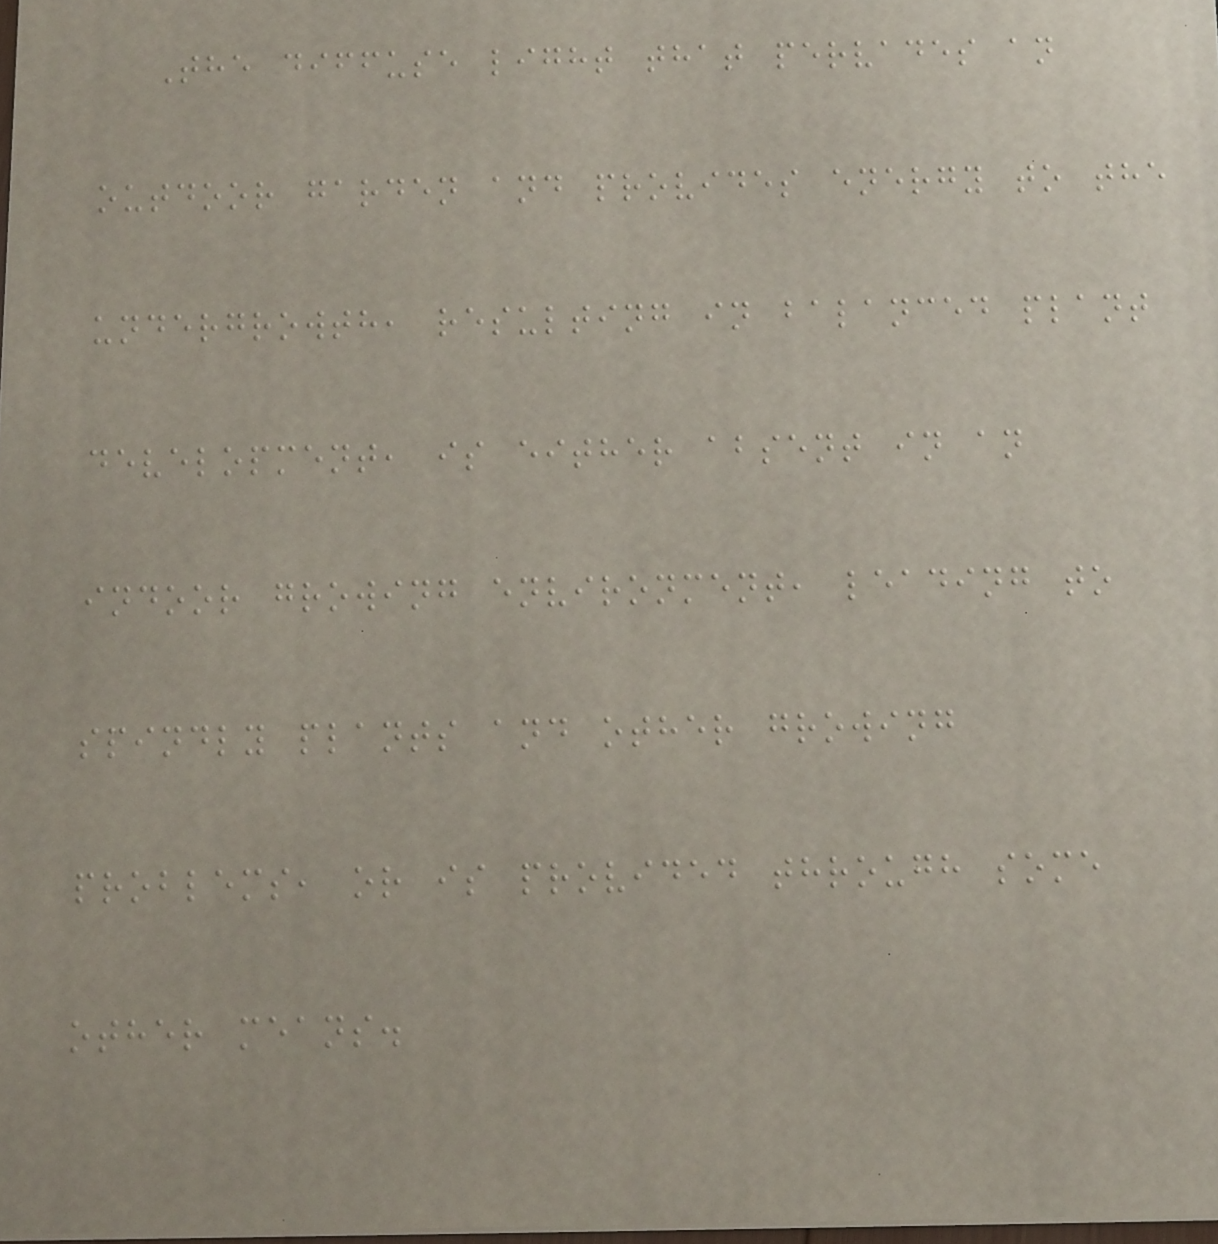The diffuse light that pervades an
outdoor garden and provides energy to the
undergrowth, resulting in balanced plant
development, is either absent in an
indoor growing environment, leading to
spindly plants and other growing
problems, or is provided through some
other means.
